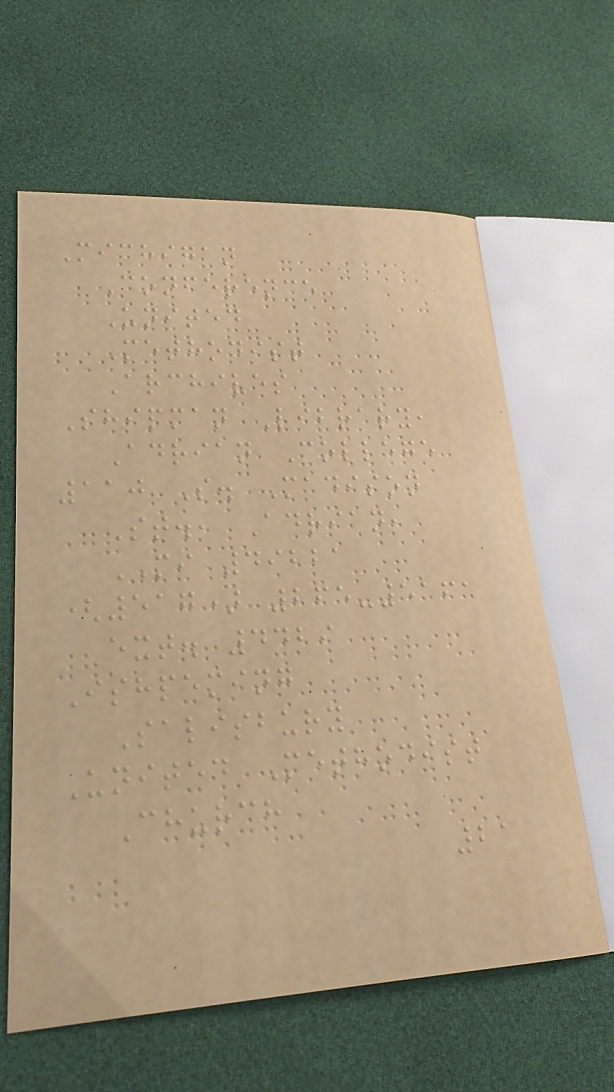Michigan
Conference
United
Methodist
Archives
Shipman Library,
Adrian College
110 S. Madison
St., Adrian,
MI 49221
(517) 265-5161
ext. 4429
Ishpeming
Salisbury
United Methodist
Church
21
